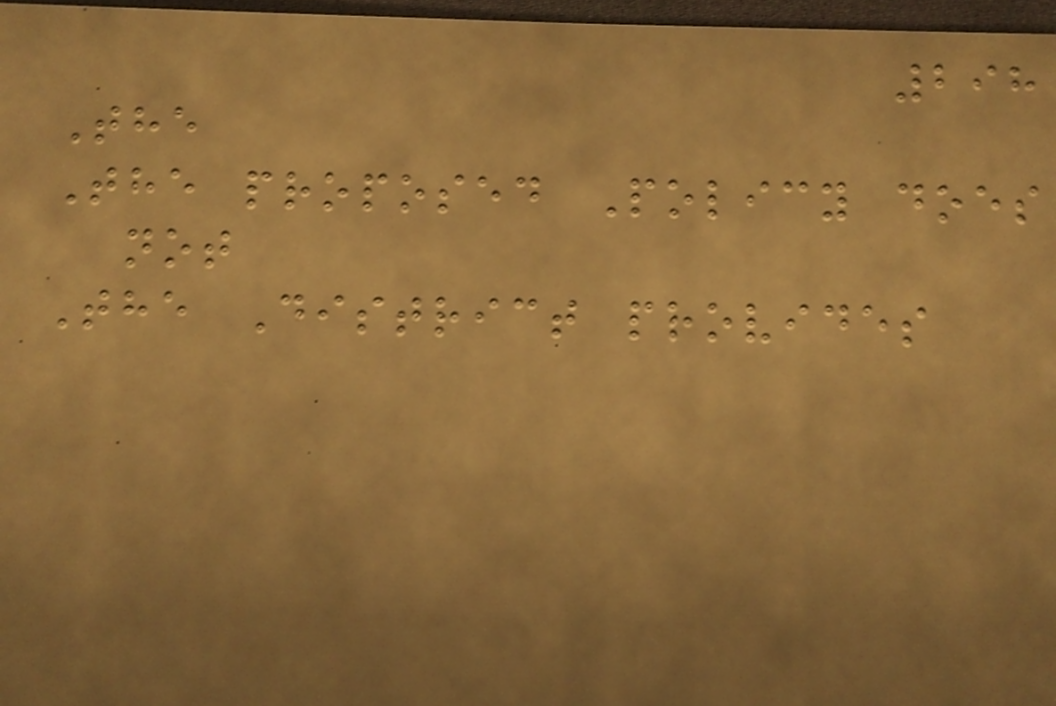298
The
The proposed Policy does
not
The District provides
